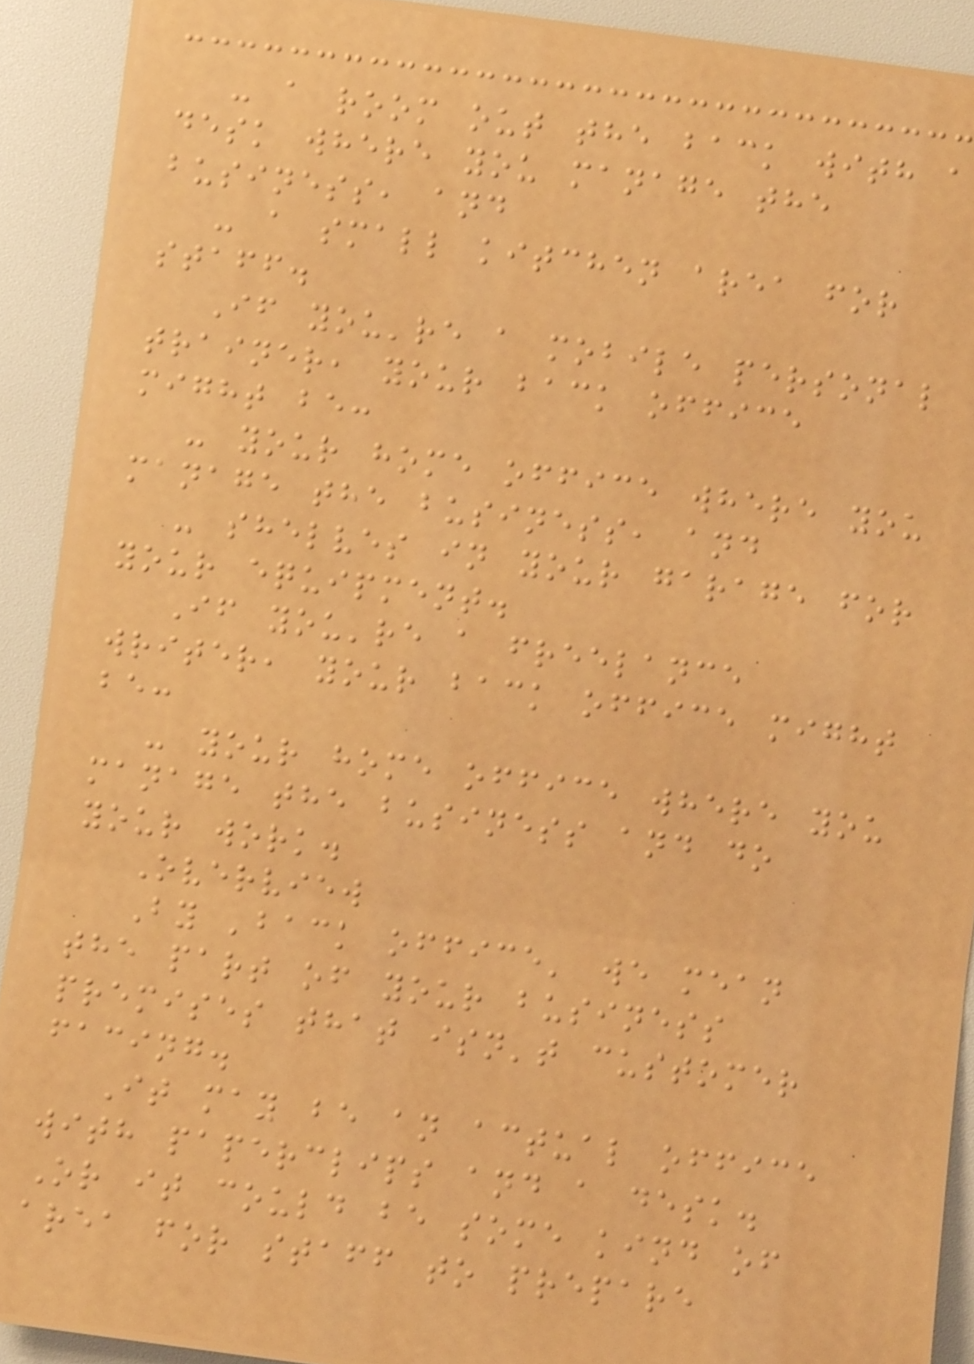- a room out the back with a
desk where you manage the
business, and
- a small kitchen area for
staff.
If you're a mobile personal
trainer, your back office
might be:
- your home office where you
manage the business, and
- shelves in your garage for
your equipment.
If you're a freelance
writer, your back office might
be:
- your home office where you
manage the business and do
your work.
Overview
By 'back office' we mean
the part of your business
premises that isn't customer
facing.
It may be an actual office
with paperclips and a desk.
Or it could be some kind of
area for staff to prepare
